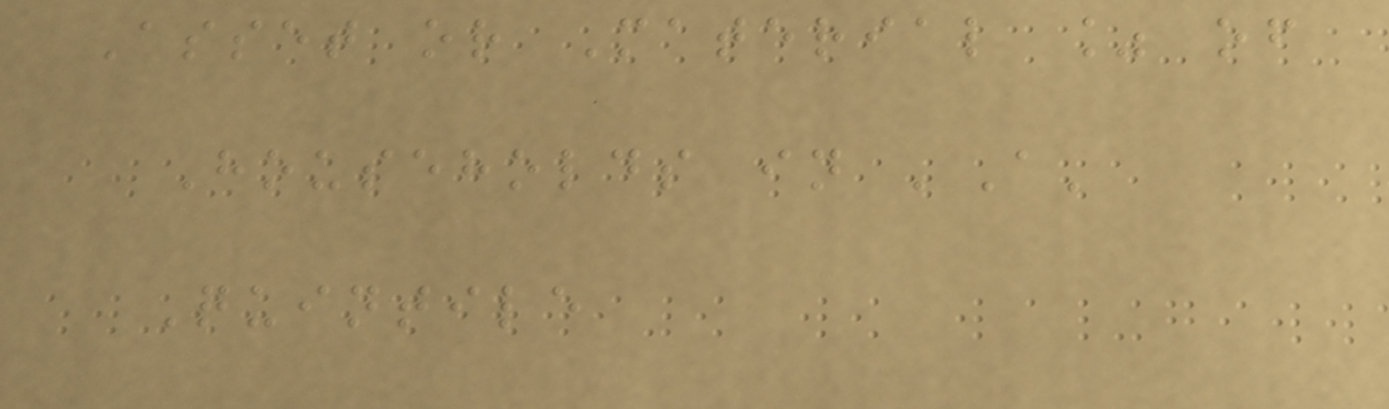Asset or Material % of
Households in 'A'
Quintile
